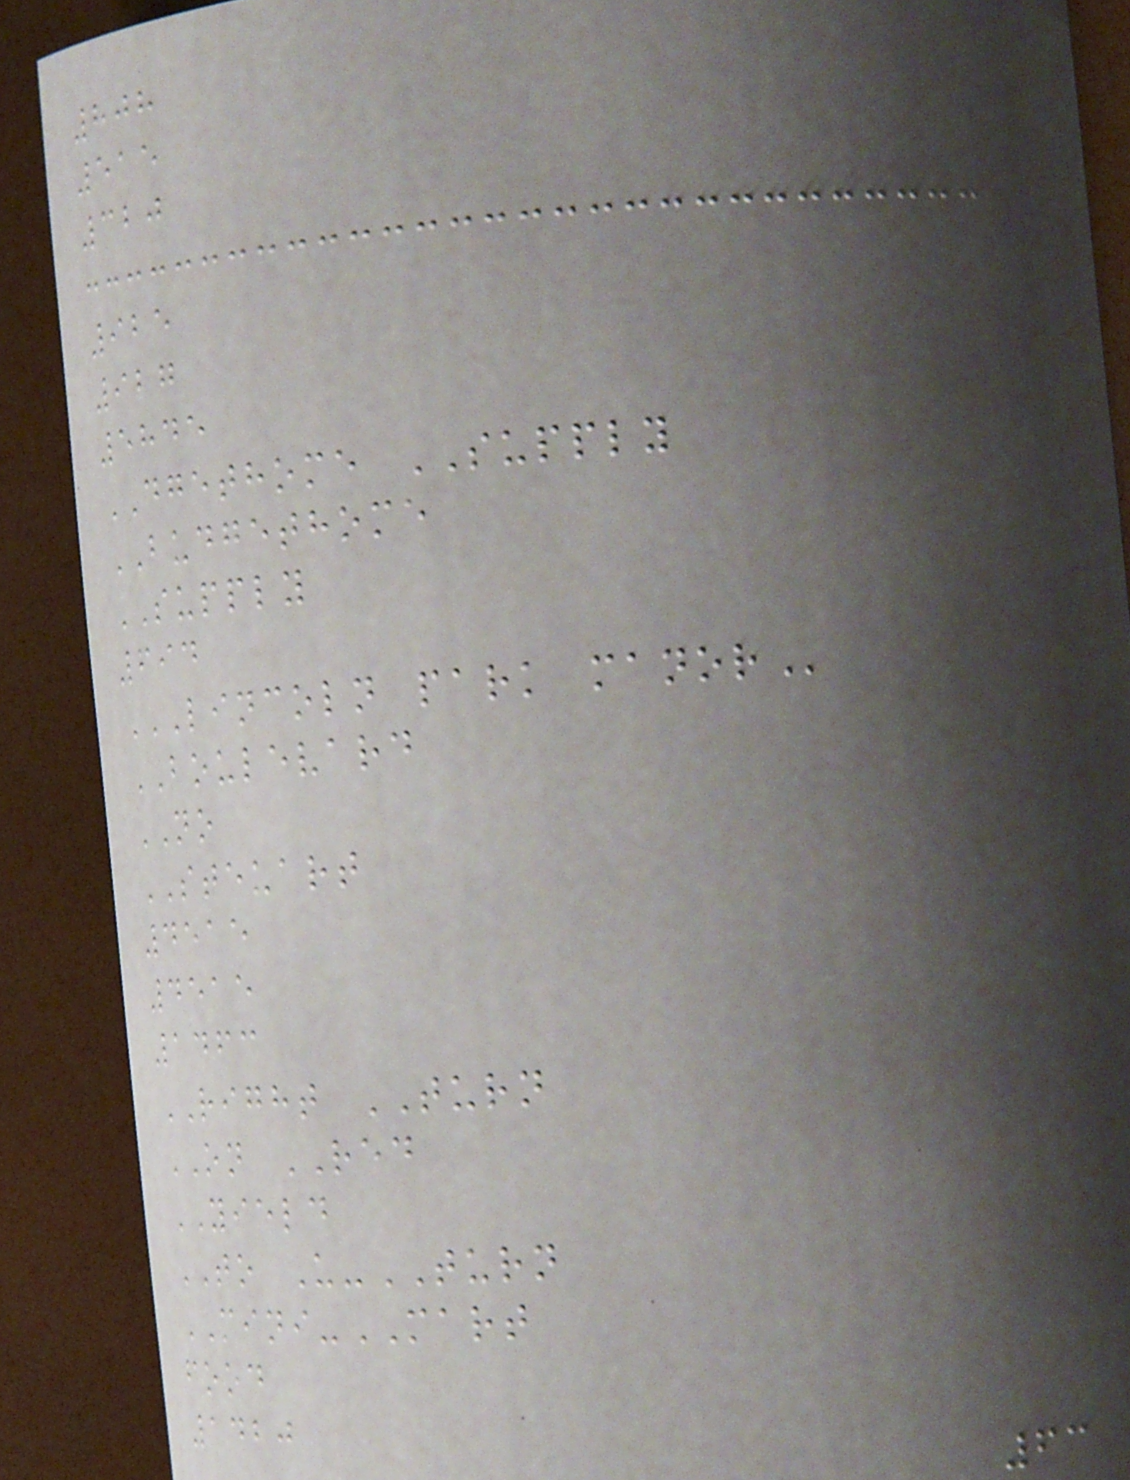808
515
320
925
927
5845
DGETHOME SUPPLY
BUDGETHOME
SUPPLY
694
LINCOLN PARK MANOR
BOULEVARD
NO
STEUART
4515
4515
1463
RIGHT TURN
ON RED
YIELD
TO U-TURN
MINI-MART
food
1420
63
